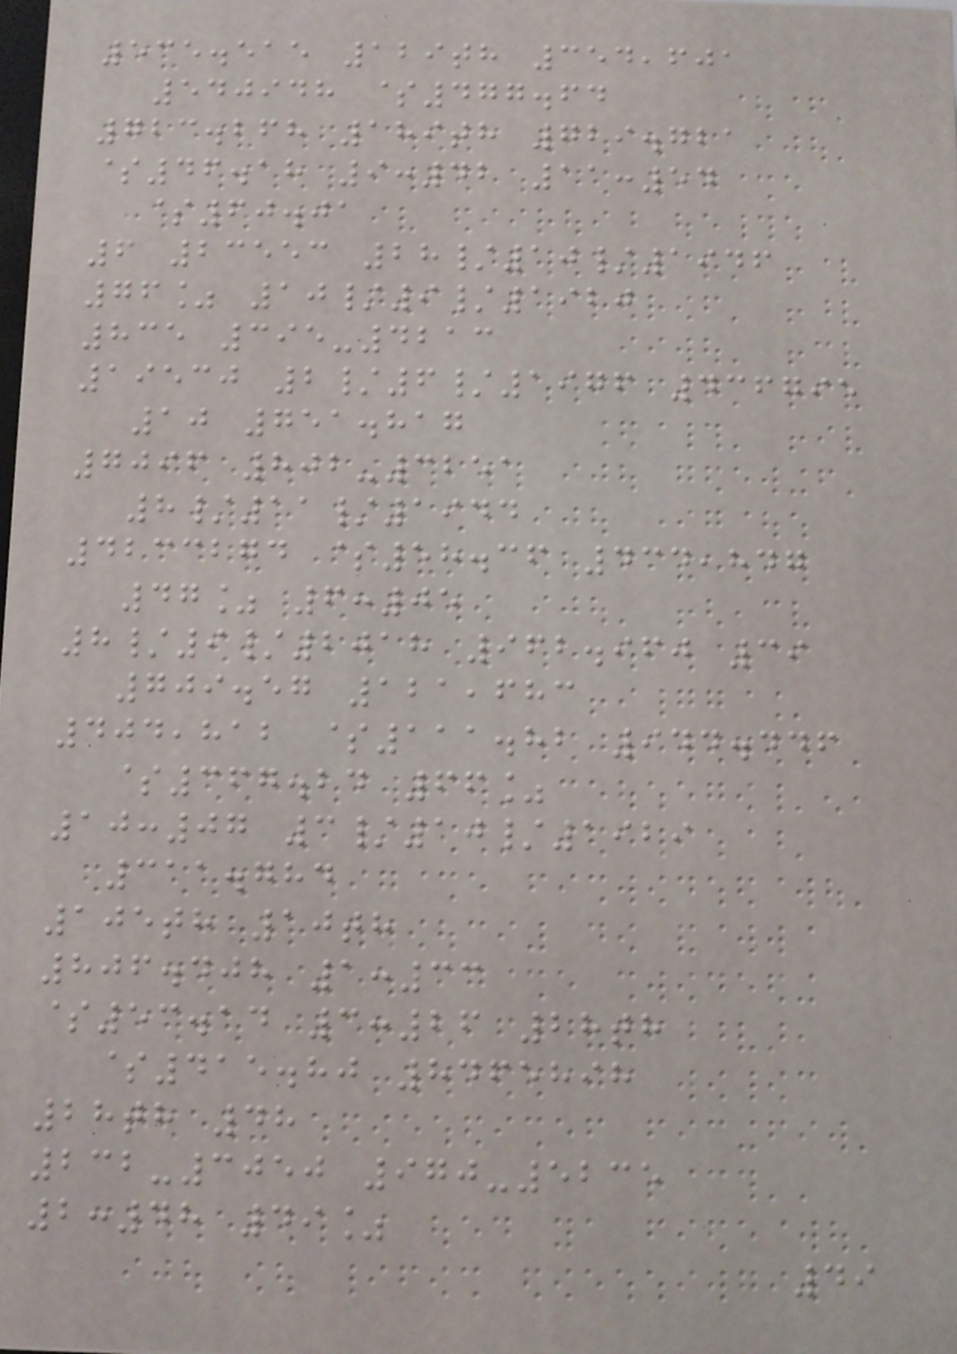535.515 129th 354,601
540948 $477.64
723.268 189th 729.721
$46.18 9:42 11:54
$60.01
6 23553 28/10/1946
76% 10/9/1920
835 395-4213
19530 2/6/1976 436795
10 751.817
7096 802-3251
8/11/1944
4233274 $58.36 434,847
47% 6:05
8/9/2018 962.960 39
709.57 121,683
404,812 $111.82 944.446
$367.24 66%
10:07 3/10/1929
311.784
105th 10th
806.408 1:33
$53.14 3:26 28th
$415.80 8465898
28th 48
232-3050 970-5235
2:48 49%
49
